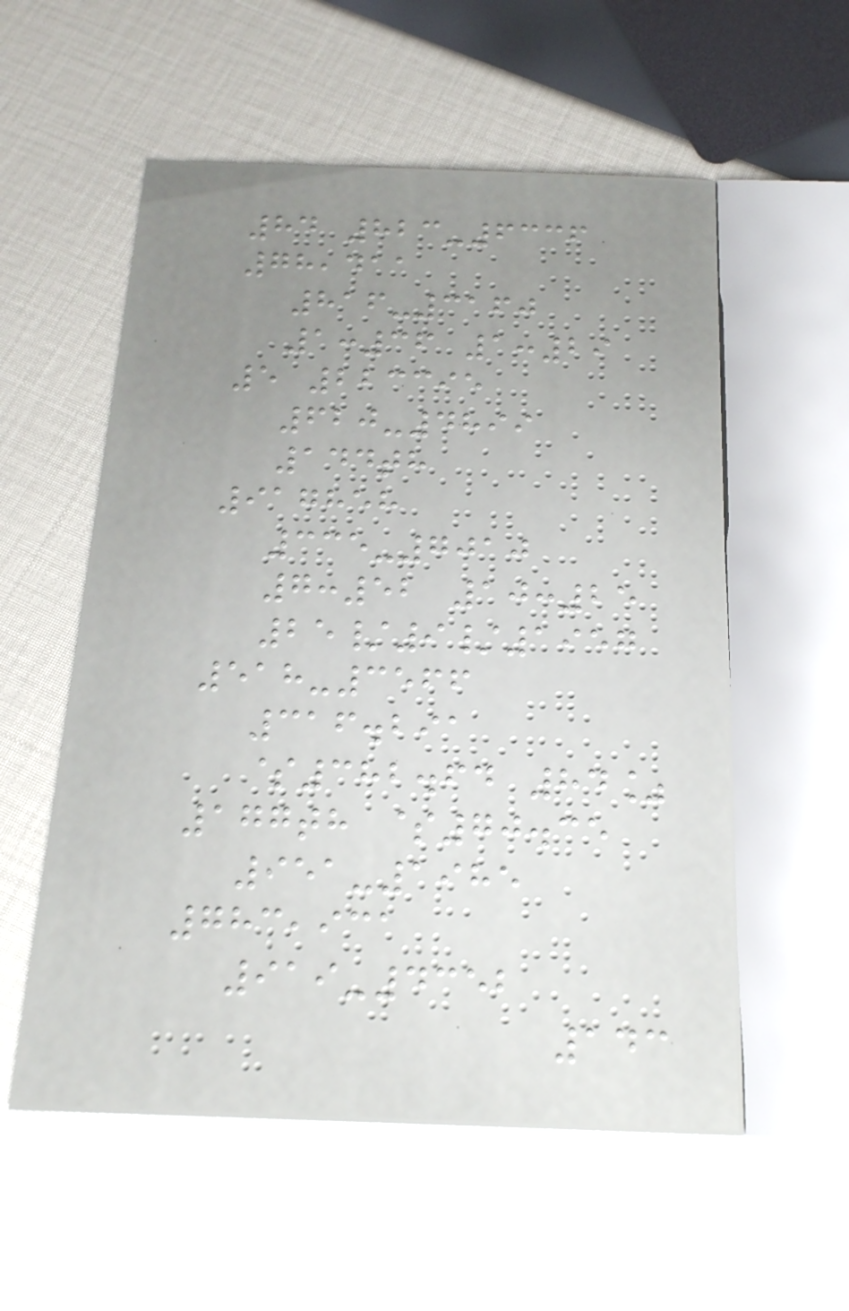84 823-6336
78,411
816-3160
1:36 1:29
5 223395
620-4899
144th
917858
335-7010
7:52 10:25
25/9/1957
518-3566
316.291
$382.64 84%
177th $70.35
951-1985
783,931
919-4352
143
